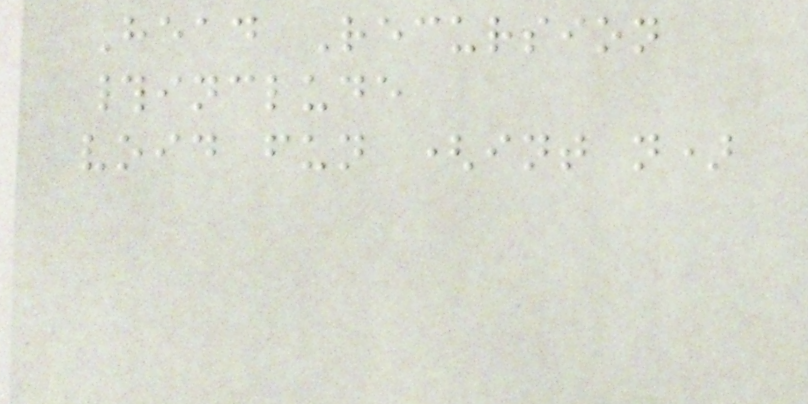Head Recursion
#include
void fun (int n)
